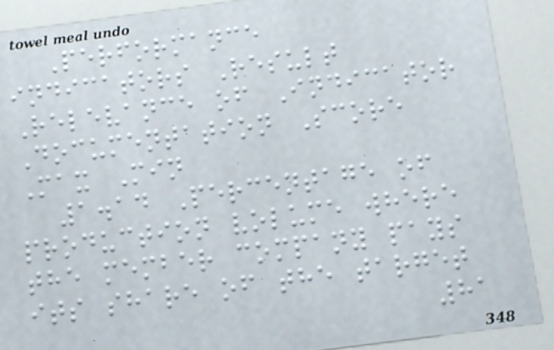Performance
indicators Result
Relevance of Indicator
Documentation Score
Max Min
1.14 Percentage of
production volume where
the member company pays
its share of the target
81
